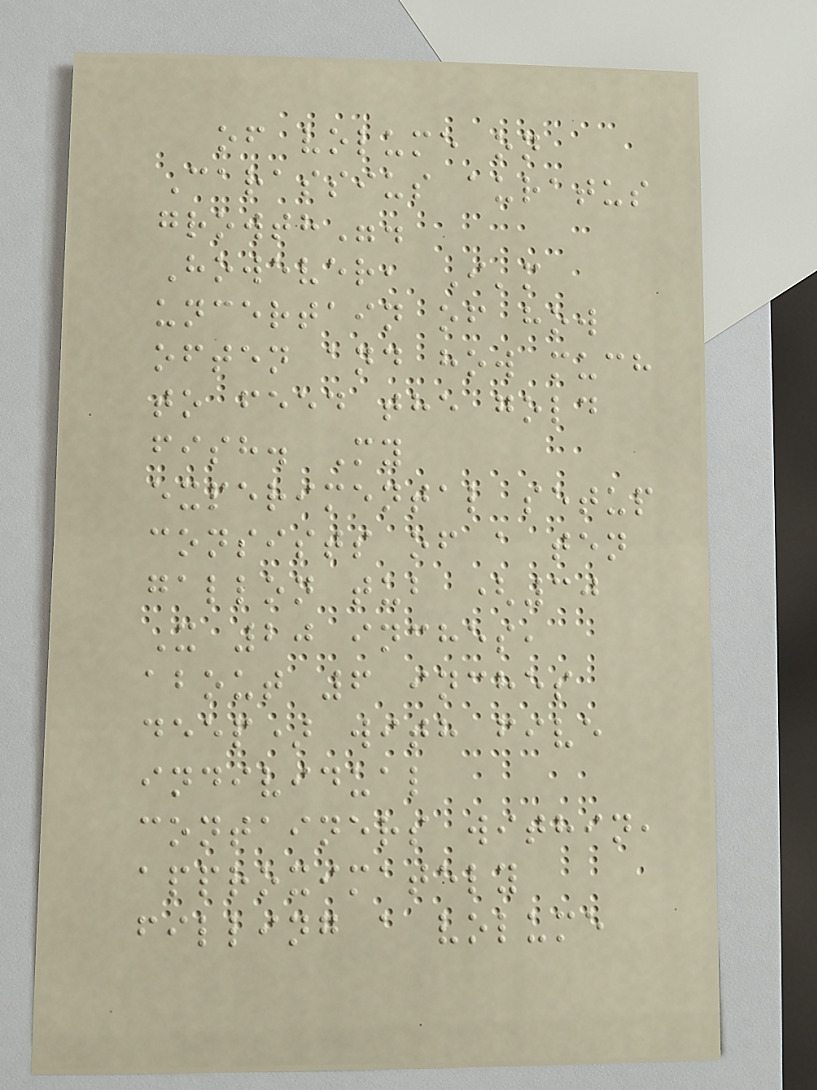of volume on
Carassius auratus
growth".
However, I'm
uncertain of how
often and how much
to feed the gold
fish. My
experimental setup
consists of a ten
gallon tub (30
X 20 inches,
about 6 inches
deep) with five
individual
containers within,
approximately
filling a volume
